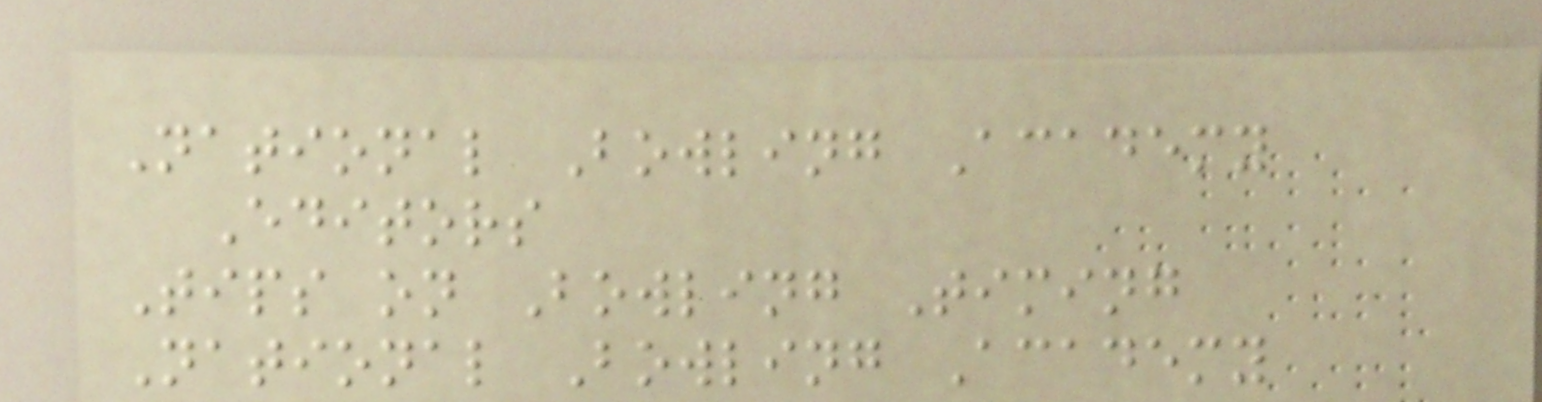National Bowling Academy
Editors
Tips on Bowling Timing
National Bowling Academy
